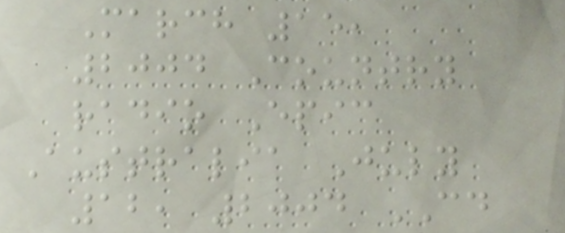March 15,
2004 Country
radio Epic
Australia July
12, 2004 CD
